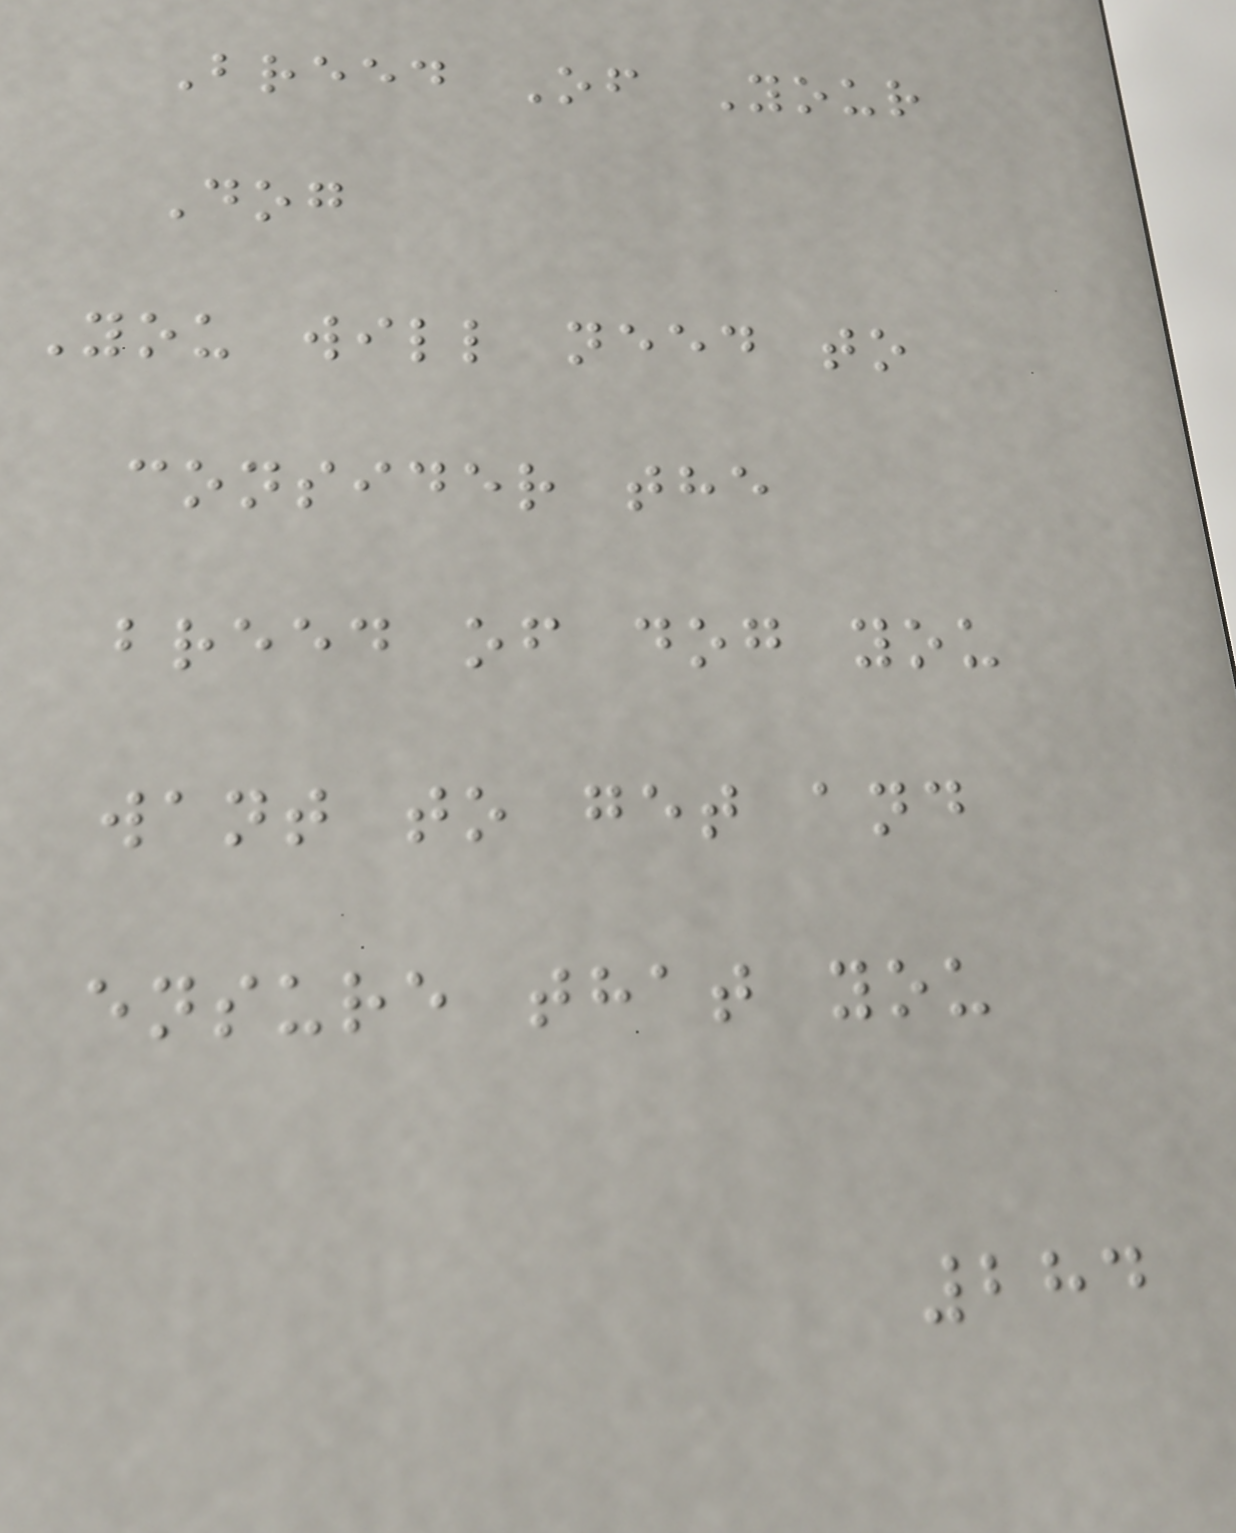Breed Of Your
Dog
You will need to
consider the
breed of dog you
want to get and
ensure that you
284
